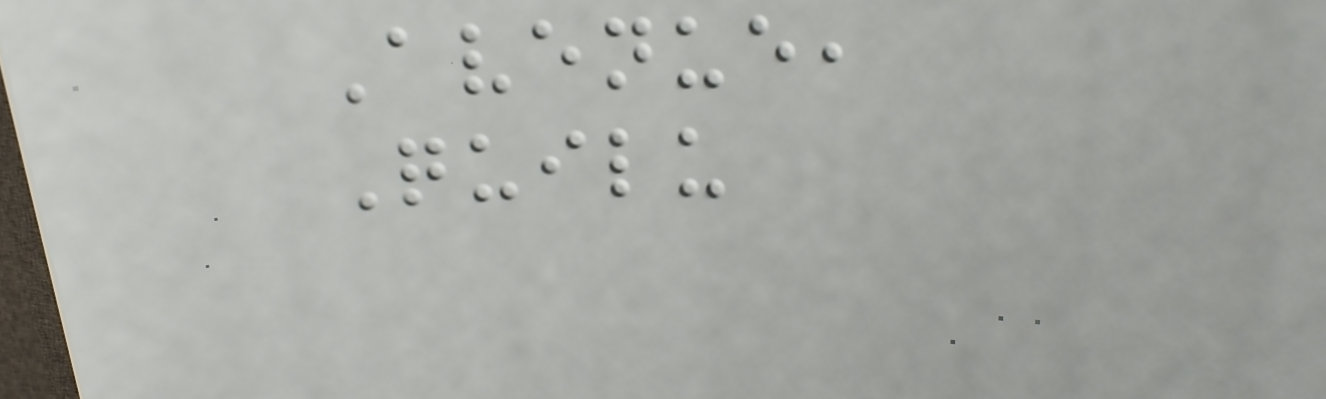Avenue,
Quilu
